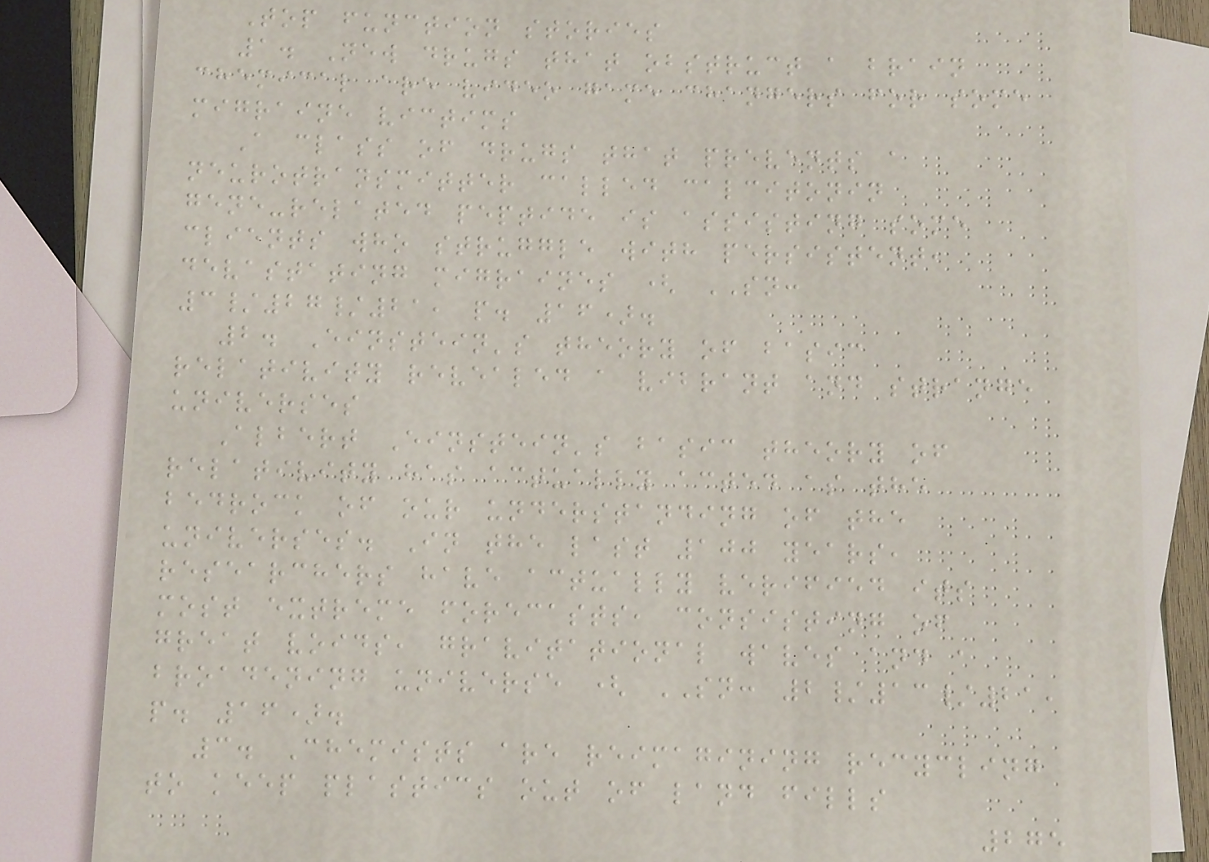Top function stories
1. New drugs that obstruct a brain
chemical are video game changers for some
migraine victims
A class of drugs that prevents a
neurotransmitter called calcitonin
gene-related peptide is assisting some
clients who struggle with persistent,
devastating migraines ( SN:
3/27/21, p. 16).
2. Einstein's theory of basic
relativity revealed a vibrant and strange
universes
Albert Einstein's basic theory of
relativity has actually acted as the
bedrock of our understanding of the
universes. In the last 100 years,
researchers have actually verified its
most extreme forecasts, consisting of
great voids, gravitational waves and a
broadening universe ( SN: 2/13/21,
p. 16).
3. Chemists are reimagining recycling
to keep plastics out of land fills
275
